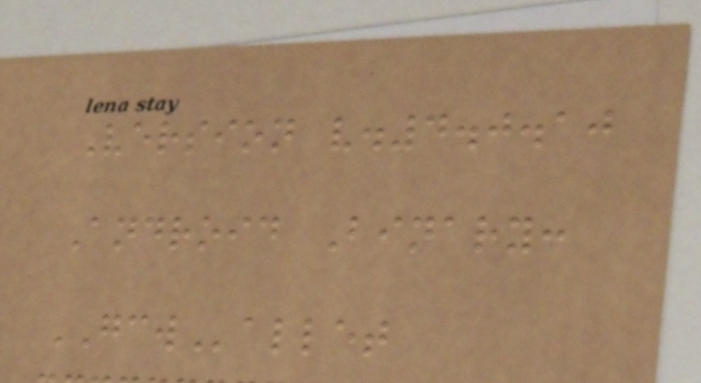Version v.4.0.10
Android Binary:
GCWallet
